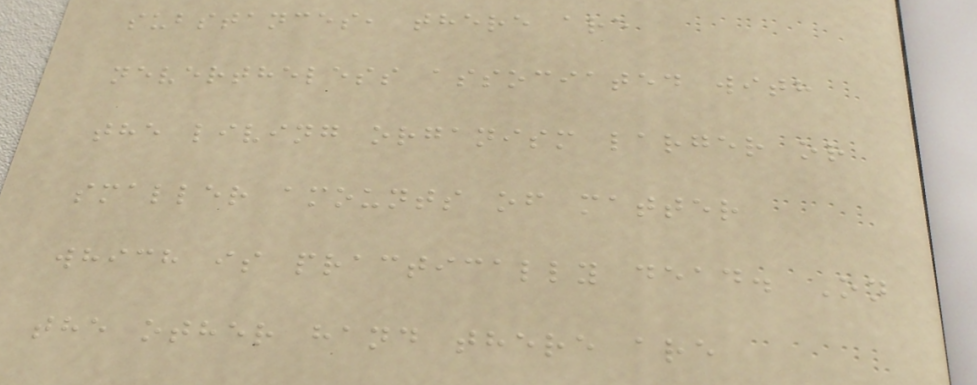substances, there are
nevertheless associated with
the living organism larger or
smaller amounts of matter
which is practically dead. On
the other hand there are
